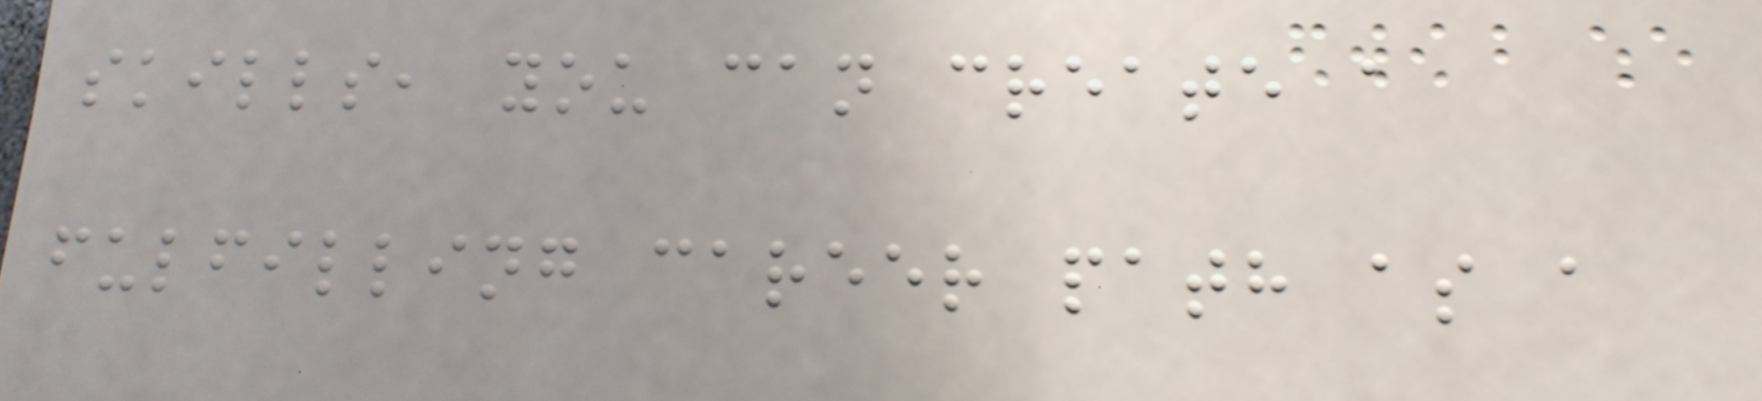skills, you can create a
fulfilling career path as a
